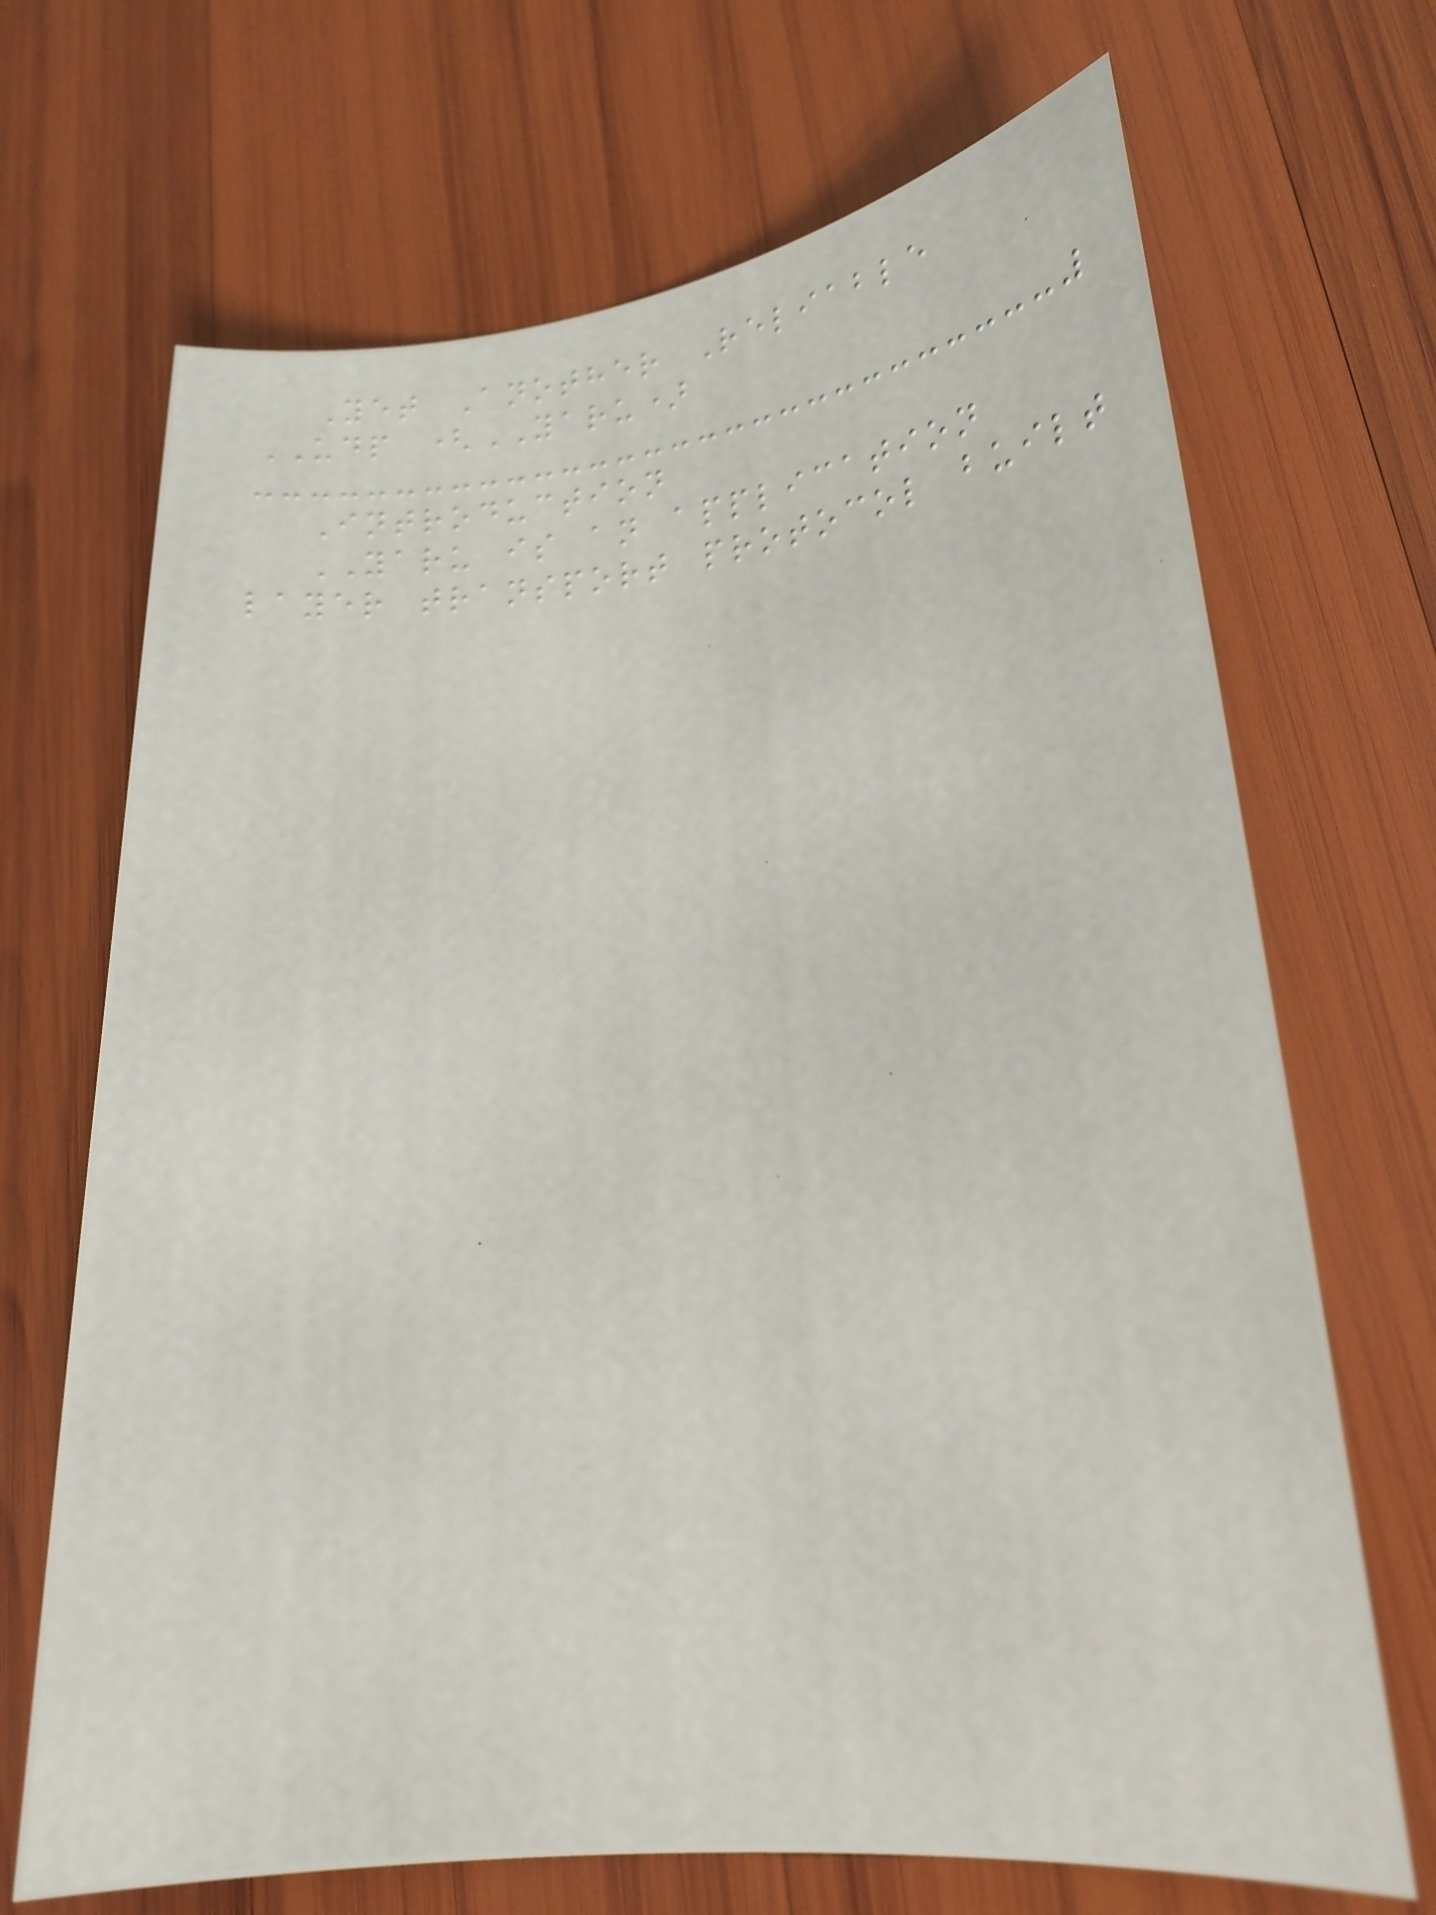Yet Another Reliable
UDP (YARU)
Introduction
YARU is an application
layer transport protocol built
